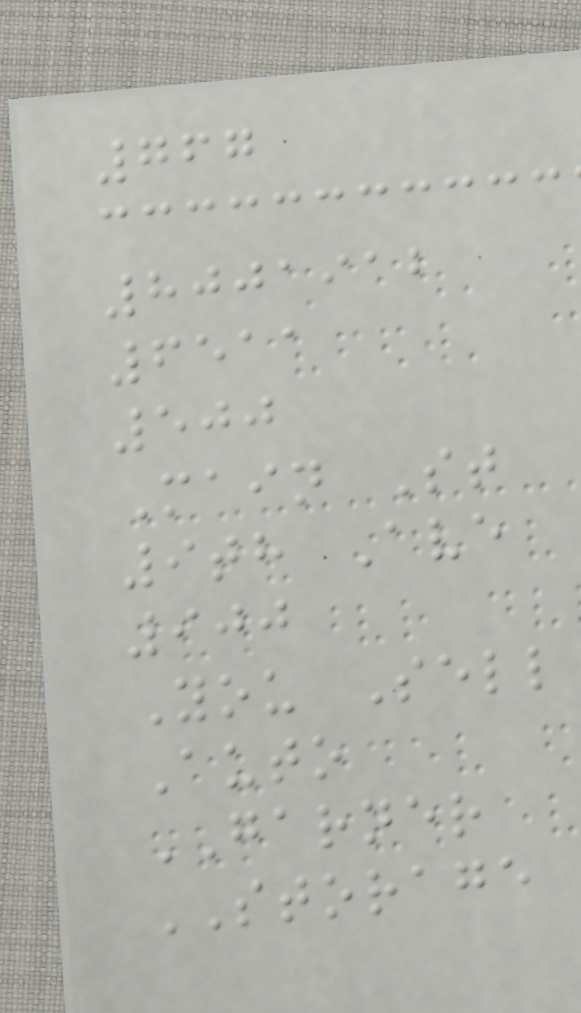767
8001912
6511
500
Main St
9th Ave
900
You Sell
Auto
GARNER
STORAGE
